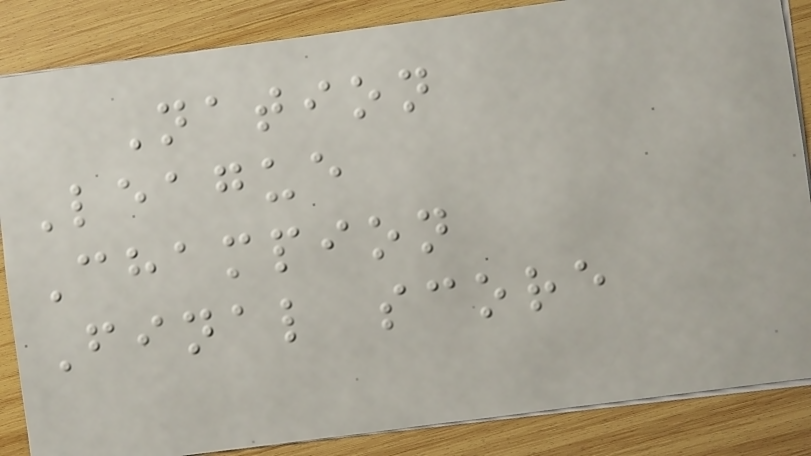Nation
League
Champion
Final score
